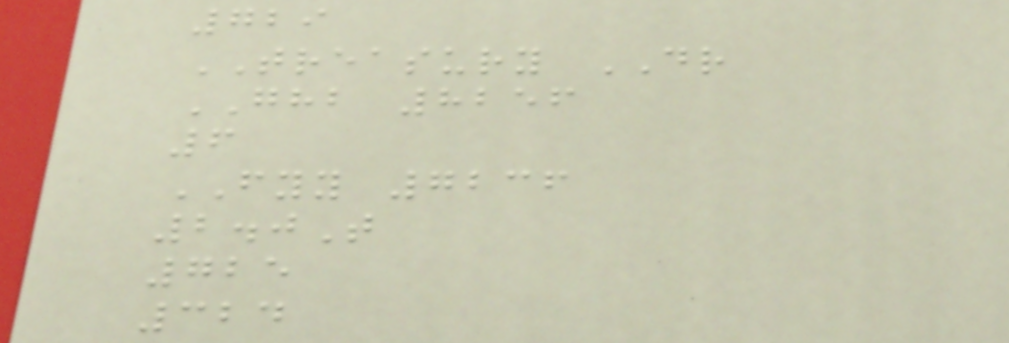729
TREASURY DR
GHB 8256
6
FYY 7236
2.0T
725
324
